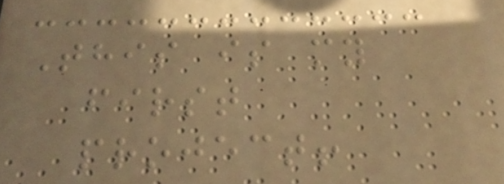This is my
first
project!
